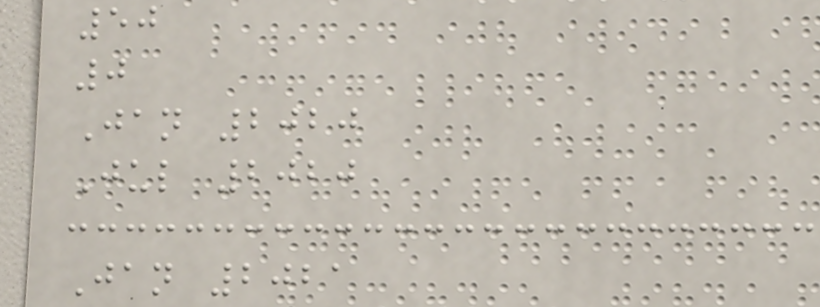50
0
Jan 2020
Jul 2020
Jan 2021
